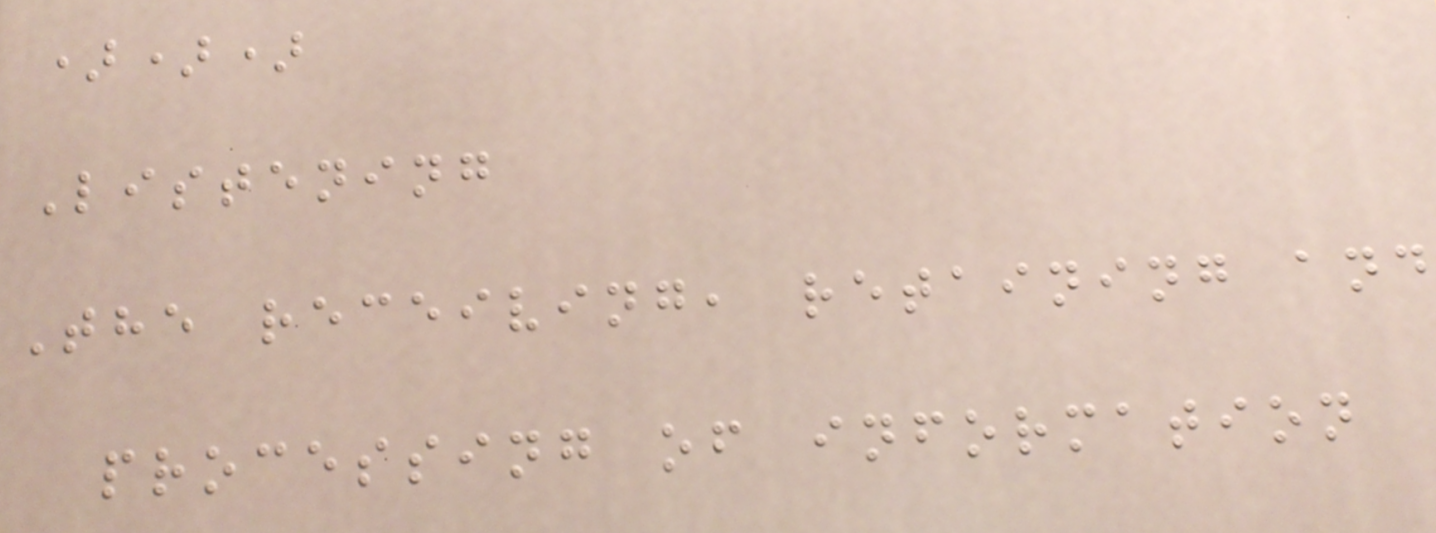)))
Listening
The receiving, retaining and
processing of information
